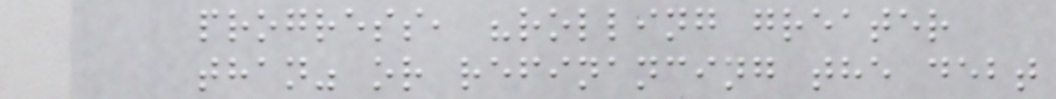progress, "rolling greater
than" or refinancing the debt
